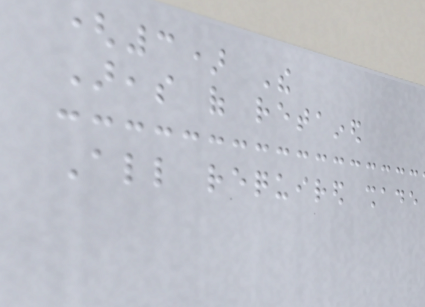(3) The
Areas of retained
All required shade
